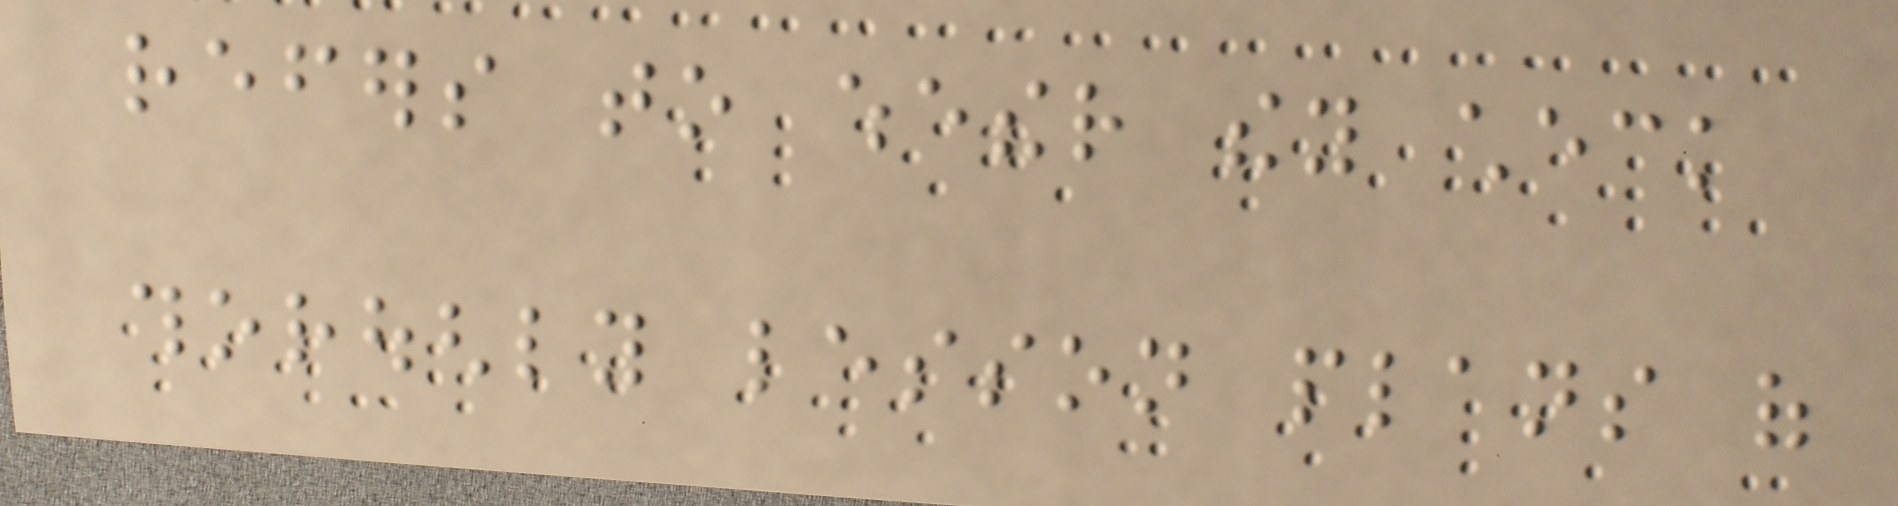refers to whether they check
thoroughly lesson plans of
